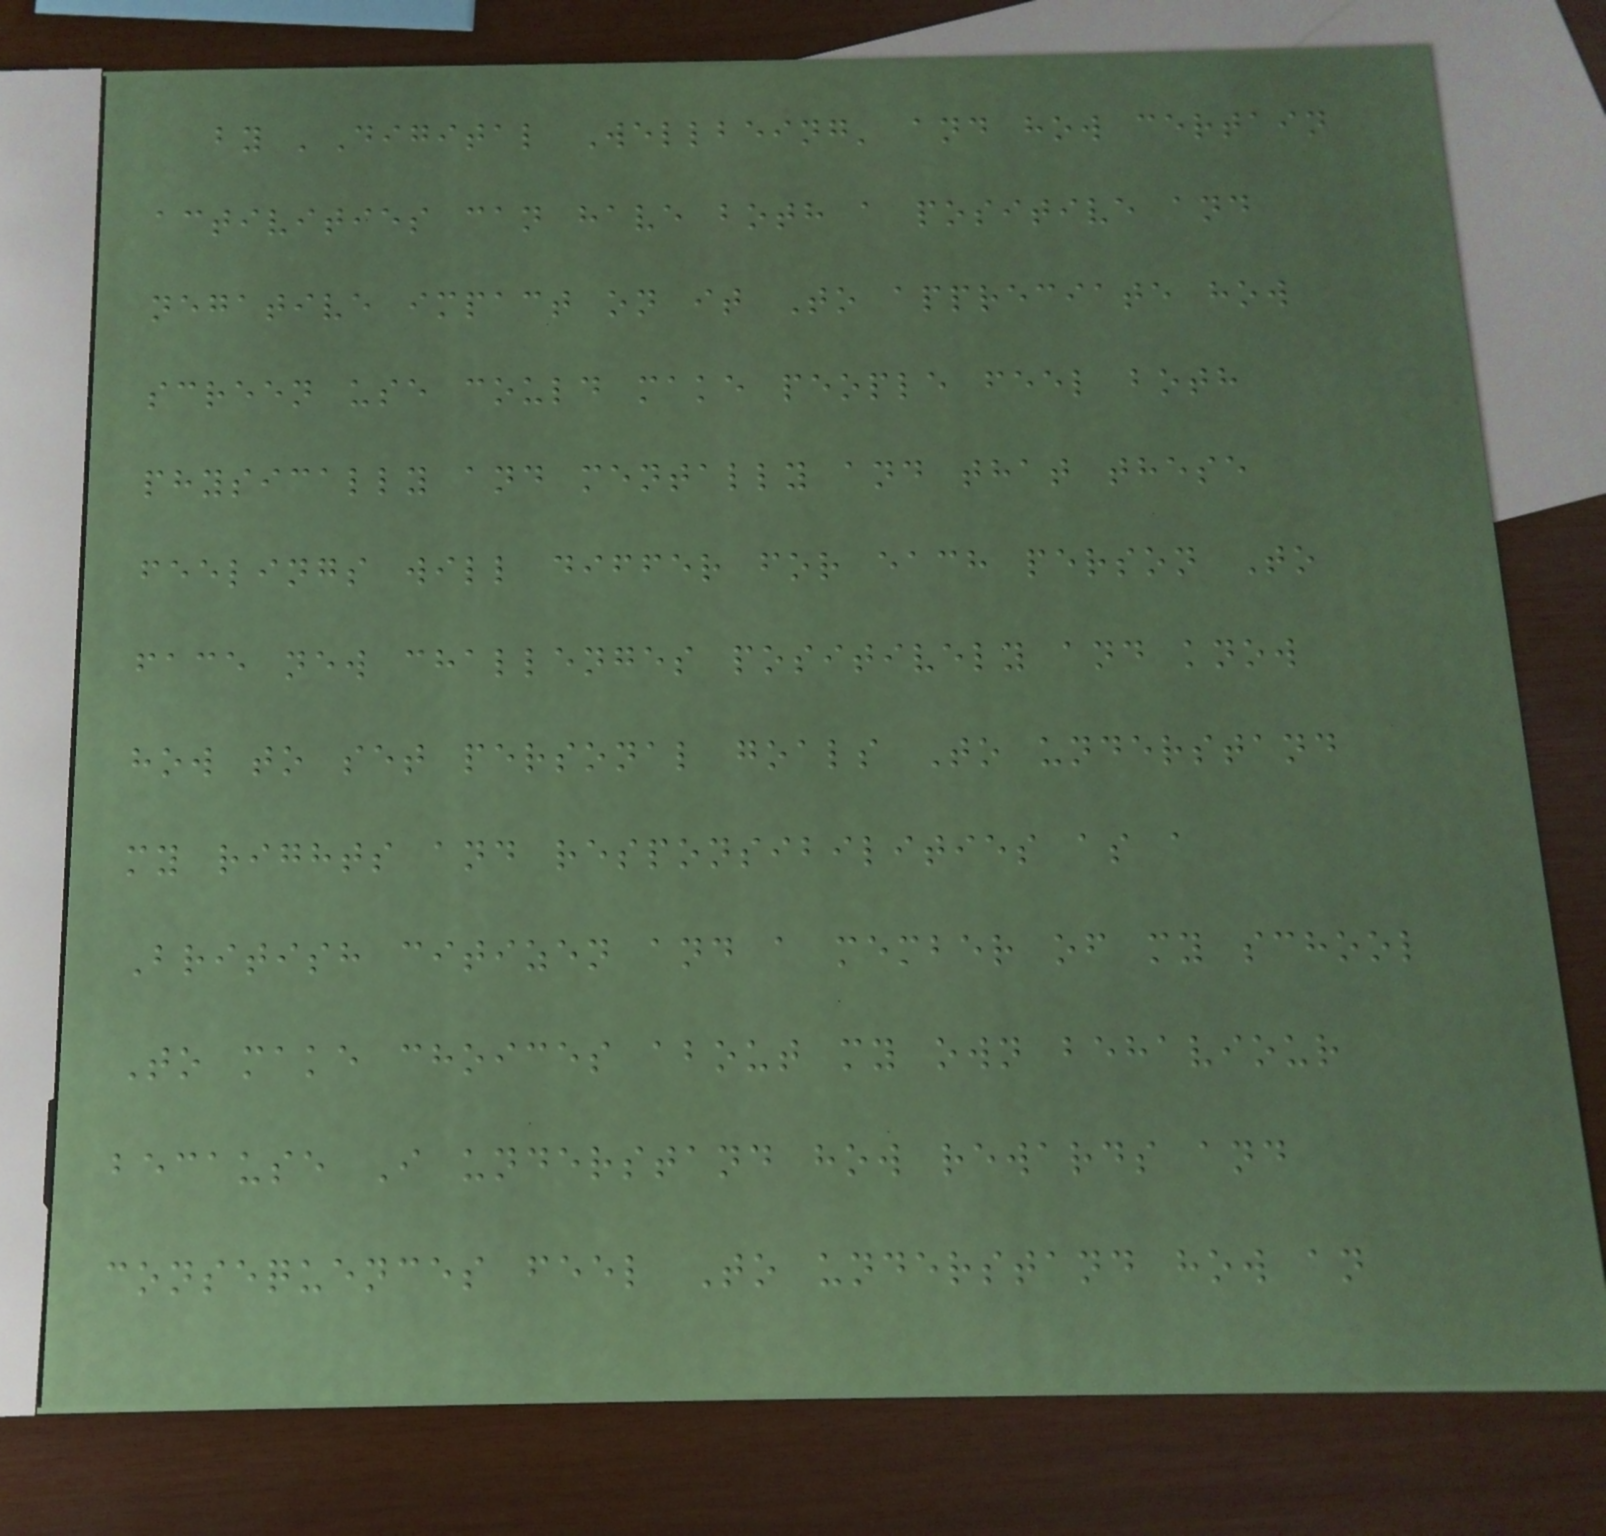by 'Digital Wellbeing' and how certain
activities can have both a positive and
negative impact on it To appreciate how
screen use could make people feel both
physically and mentally and that these
feelings will differ for each person To
face new challenges positively and know
how to set personal goals To understand
my rights and responsibilities as a
British citizen and a member of my school
To make choices about my own behaviour
because I understand how rewards and
consequences feel To understand how an
